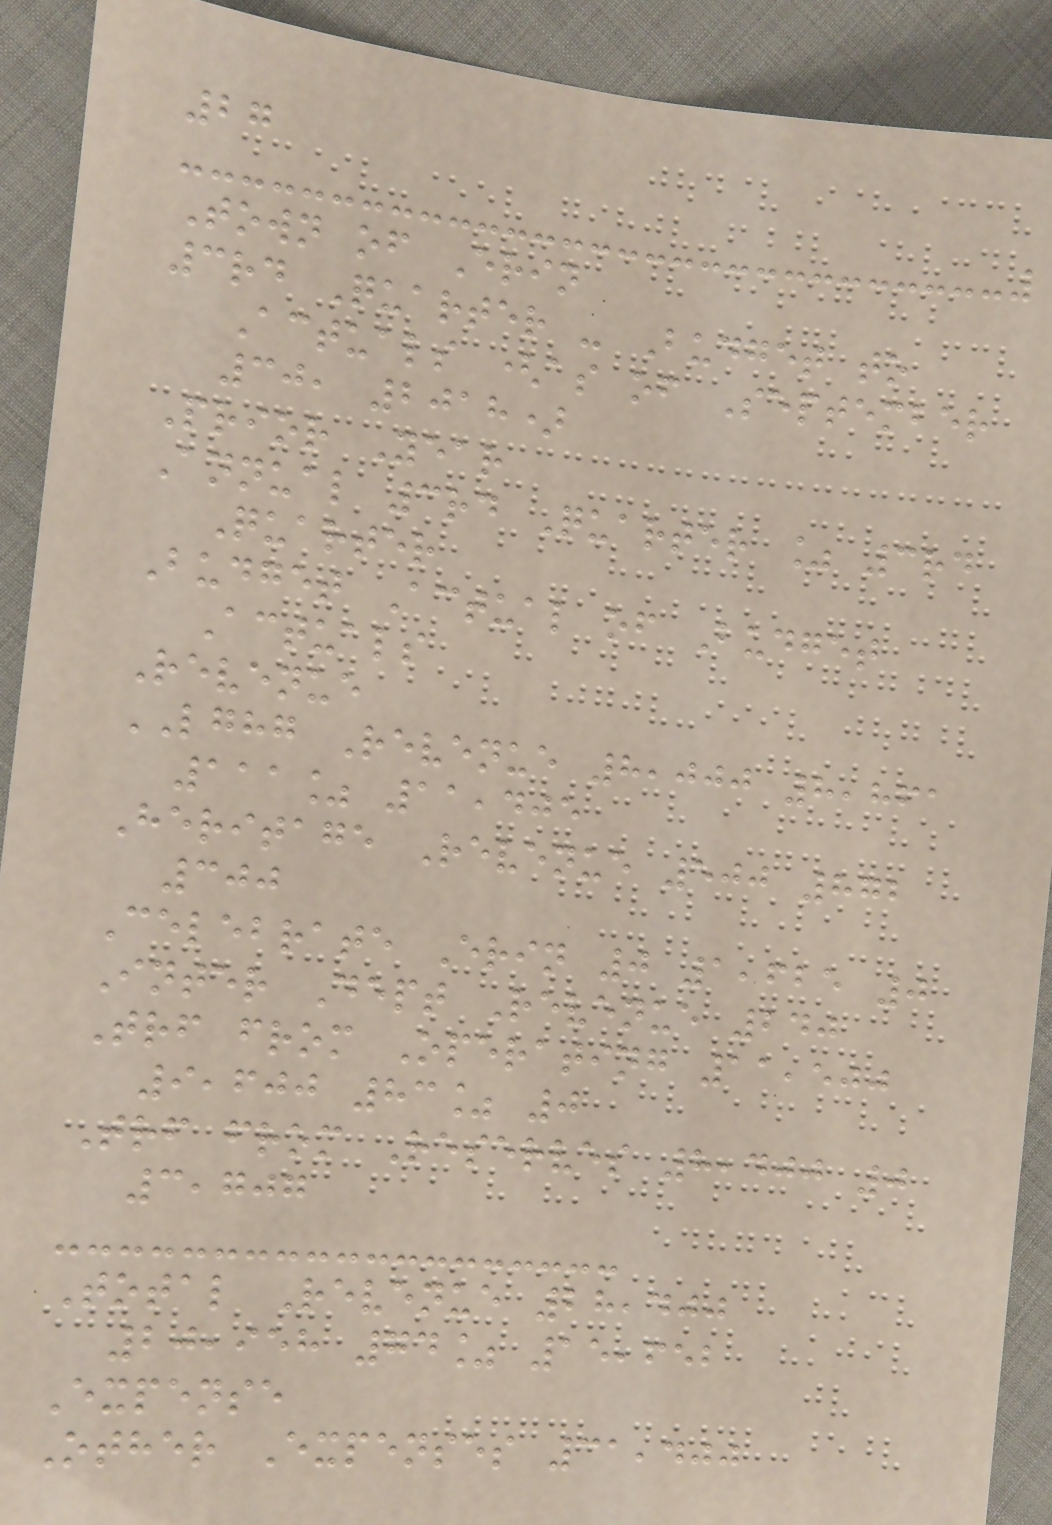27
Town of Erin
3rd Quarter - Budget to
Actuals (as of September
30, 2018)
Prior Year
Annual 3rd Quarter % 3rd
Quarter
Budget Actual of Budget
Actuals
Revenue
LGHG Revenue 8,000 8,861
111% 11,405
Heritage Revenue 500 872
300
Celebrate Erin 0 1,625 0
Inter Dept Revenue 240
Trf from Operating 11,500
9,600 83% 0
Trf from Reserves 8,400 0
3,707
Total Revenue 28,400
20,958 74% 15,652
Expense
Other Expenses 31,400
